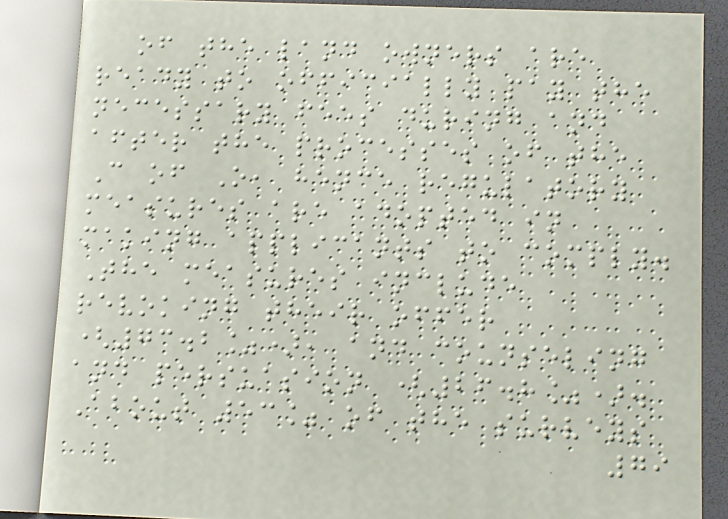of the land owners are
ready to officially pay the
necessary fees during and
after the processes of the
C of O, hence regulatory
measures are adopted in
making applicants to comply.
The measures include
revoking their offer
(73.2%), and counseling
and persuasion (26.8%).
About 53% of the surveys
79
